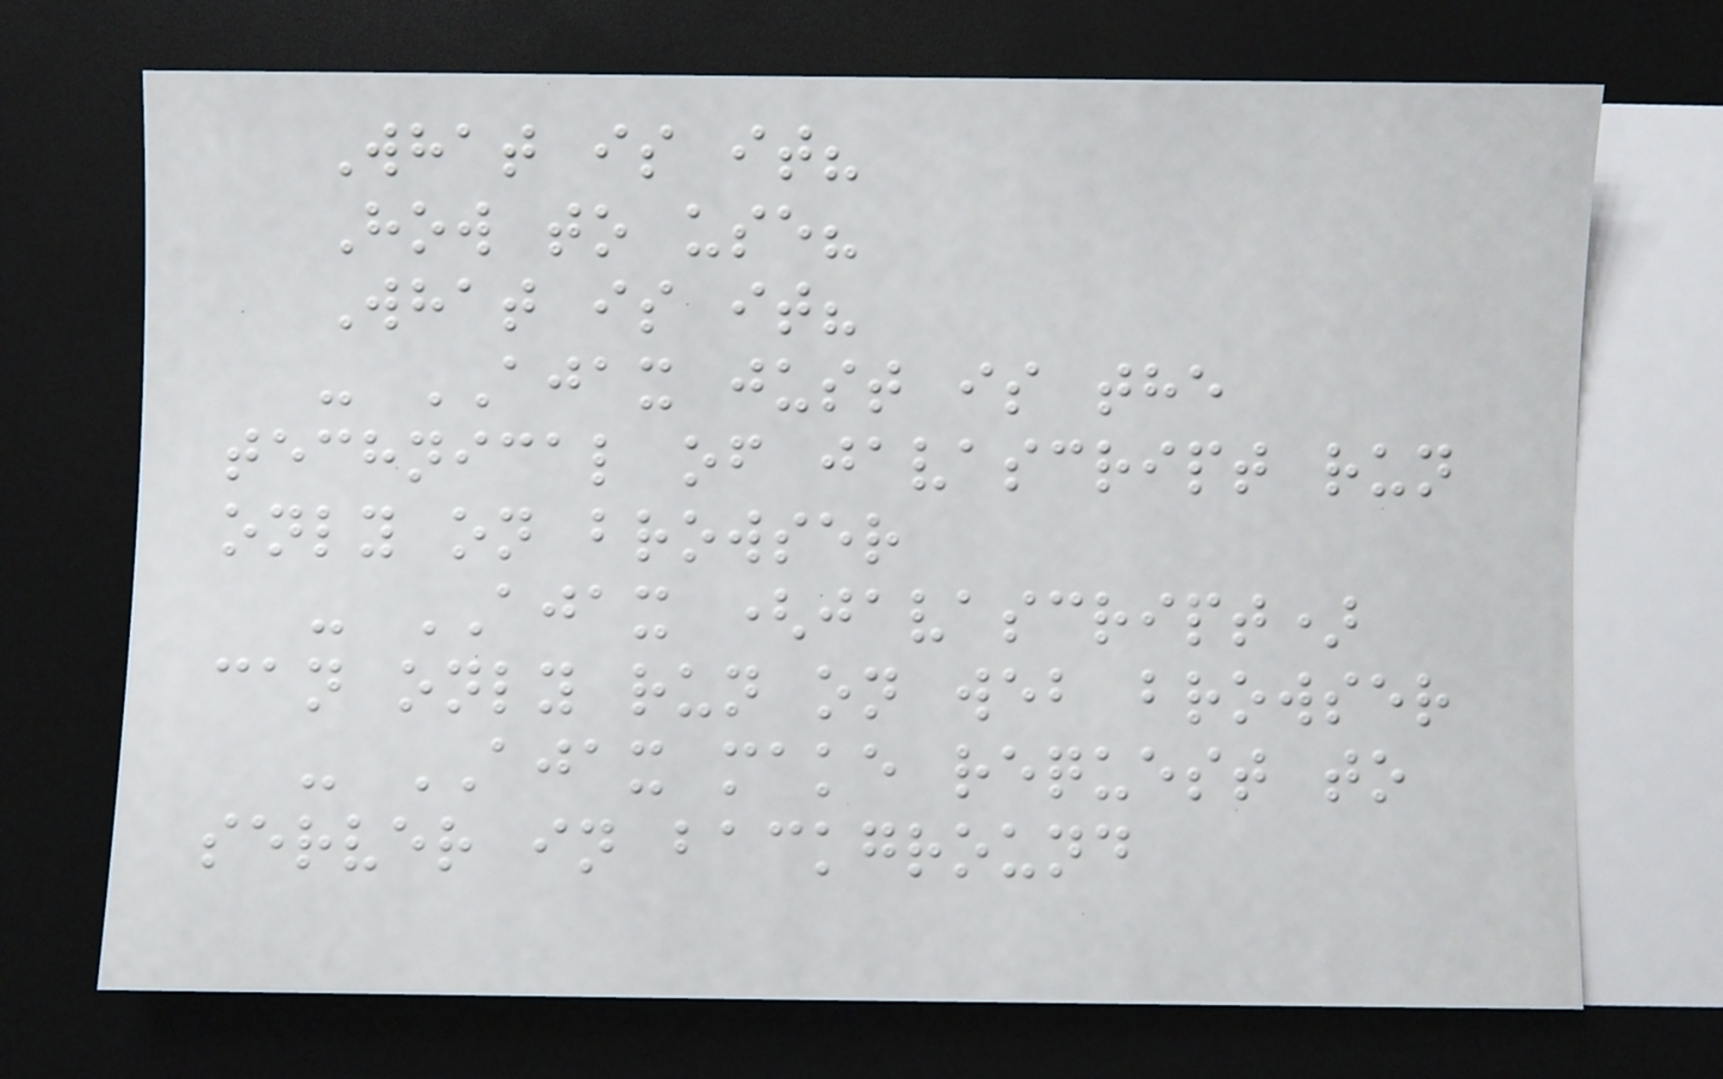What is it?
How to use?
What is it?
- AJAX just is the
technical of javascript run
only on browser
- AJAX (javascript)
can only run on web browser
- AJAX make request to
server in background
